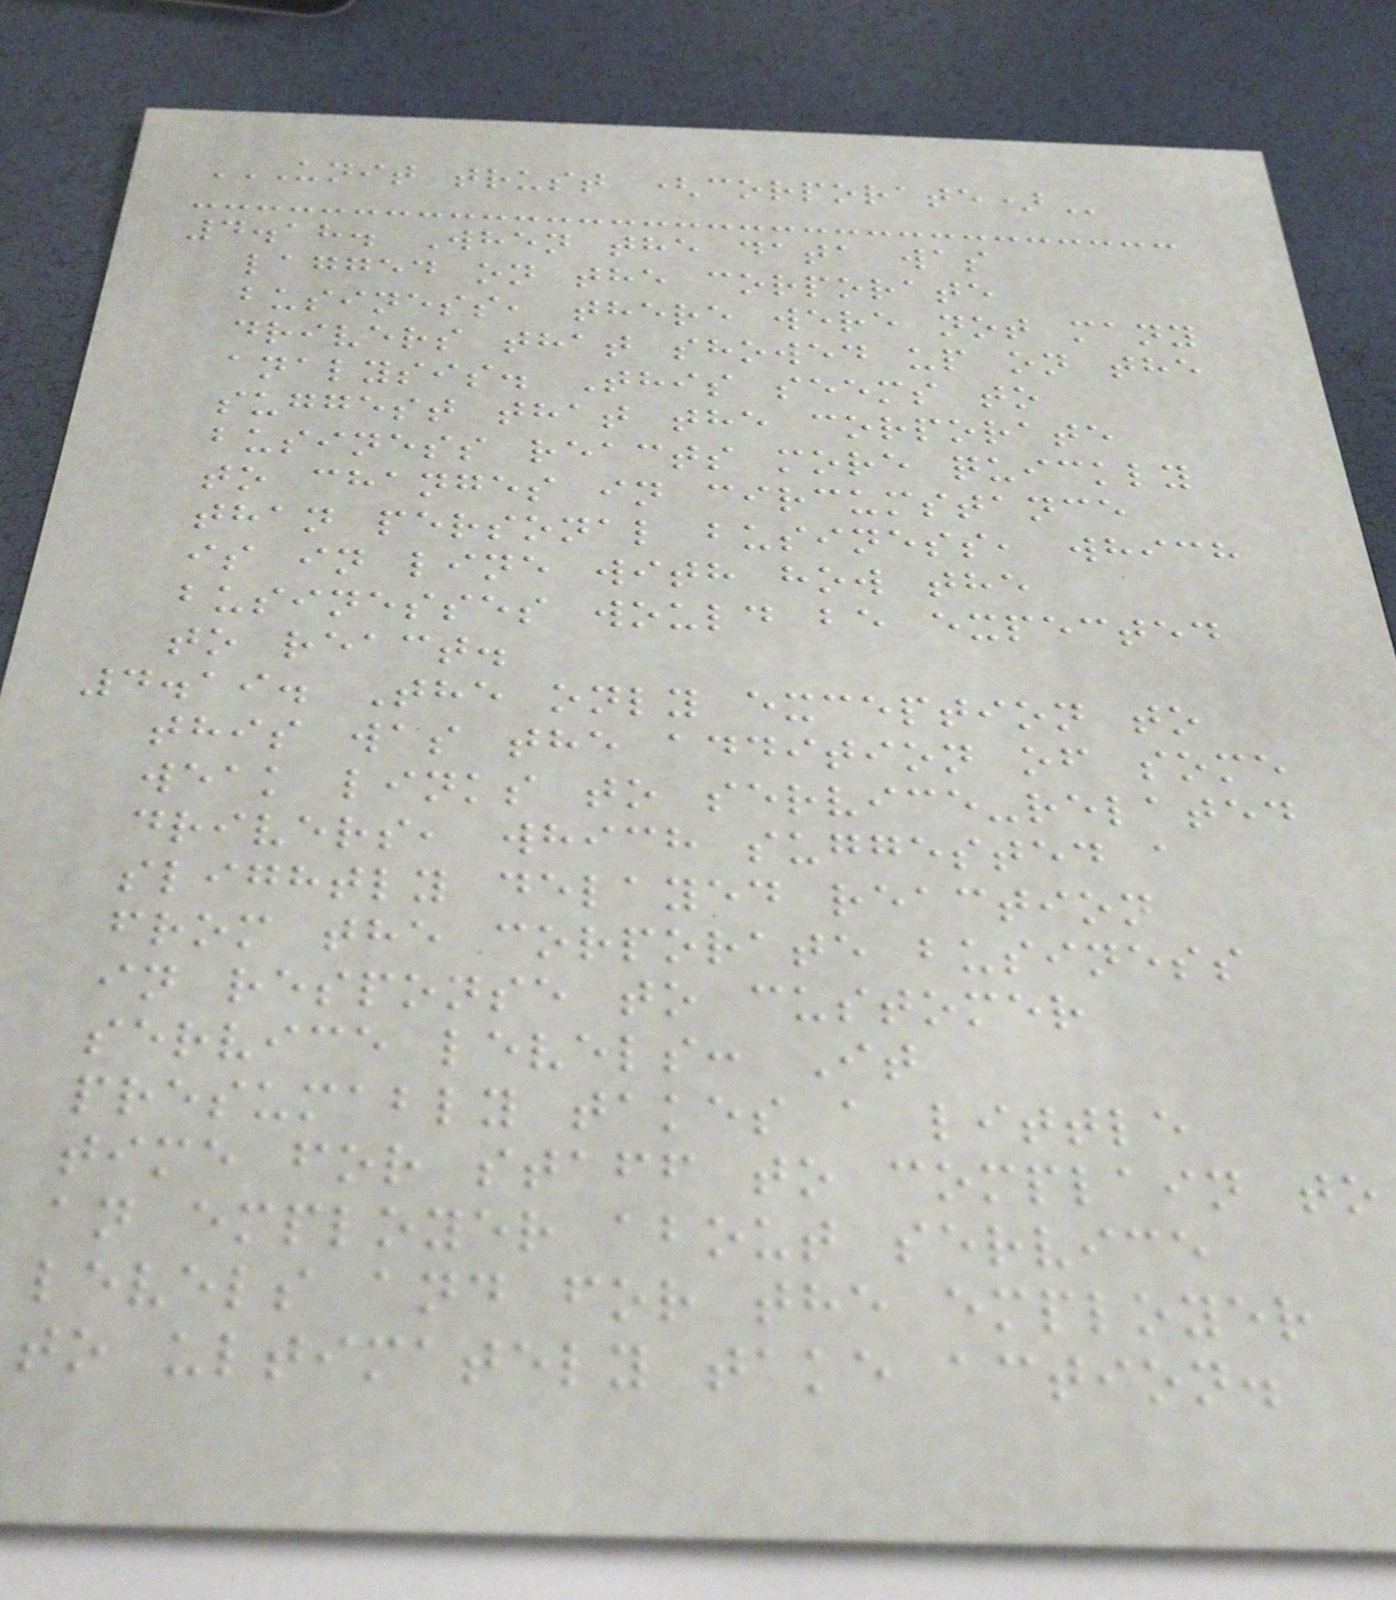UNIT TRUST (CORPORATE)
4.18. When the data was
lagged on the corporate
business, there were not many
drivers that showed up on the
analysis. This seems to
suggest that the corporate
business reacts more quickly
to changes in circumstance
than personal business, which
is in line with how the
businesses would be expected
to react.
4.19. The only exception to
this was the addition of some
weak links to service-related
drivers, which suggested a
slightly delayed reaction
from the corporate business
in response to customer
service levels: It
presumably takes a little
time for staff to complain to
an employer about service
levels and for the employer
to ultimately take action.
